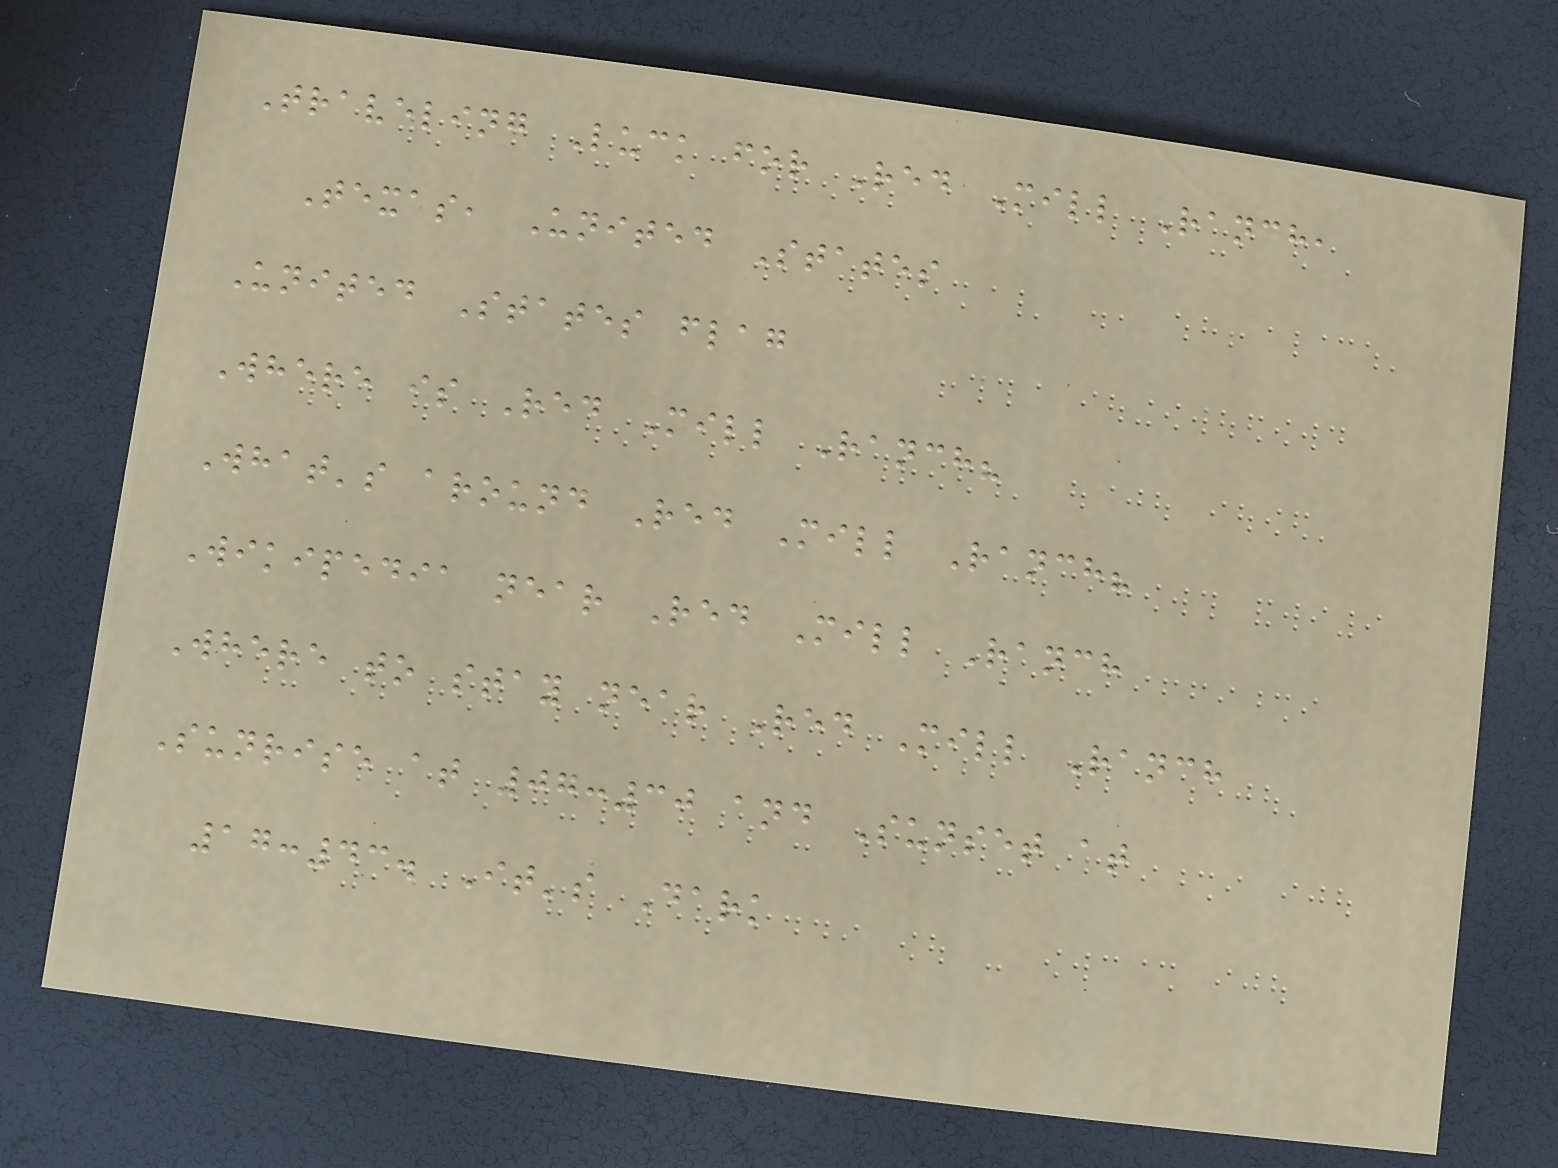Traveling Luck for Red Mill Ranch,
Texas, United States
United States flag
Where is Red Mill Ranch?
What's around Red Mill Ranch?
Wikipedia near Red Mill Ranch
Where to stay near Red Mill Ranch
Sunrise at 07:30 and Sunset at
17:43. It's Dark
